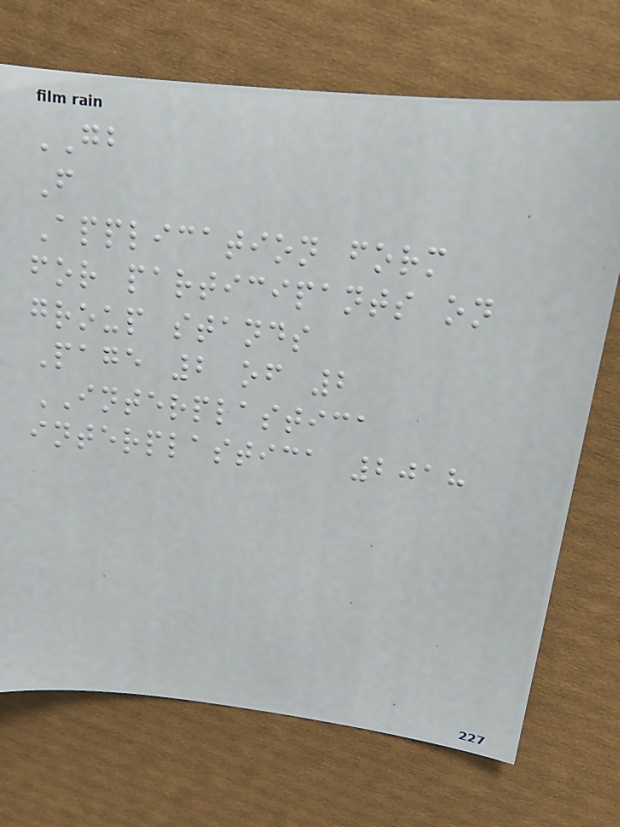GB
F
Application form
for participants on
group stands
Page 2 of 2
INTERPLASTICA
interplastica 2018
